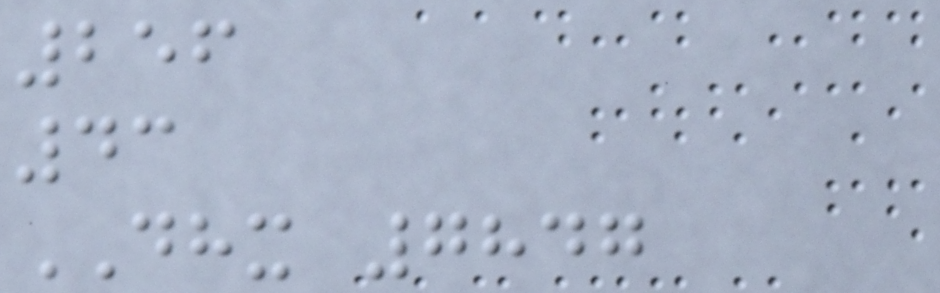256
43
DHX 7847
